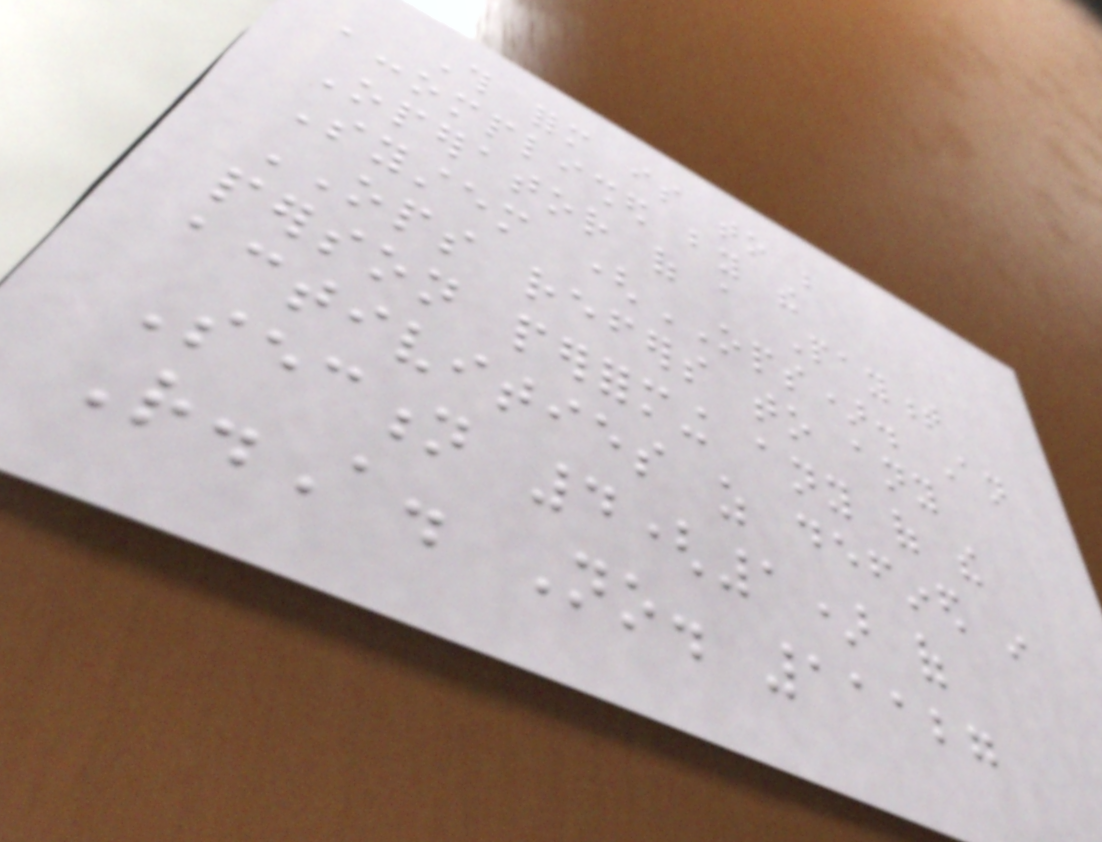This form is to be
accomplished by the
Operator of a Payment
System (OPS). An
OPS refers to any
person performing any of the
activities as defined in
Section 4(1) of
R.A. No. 11127
